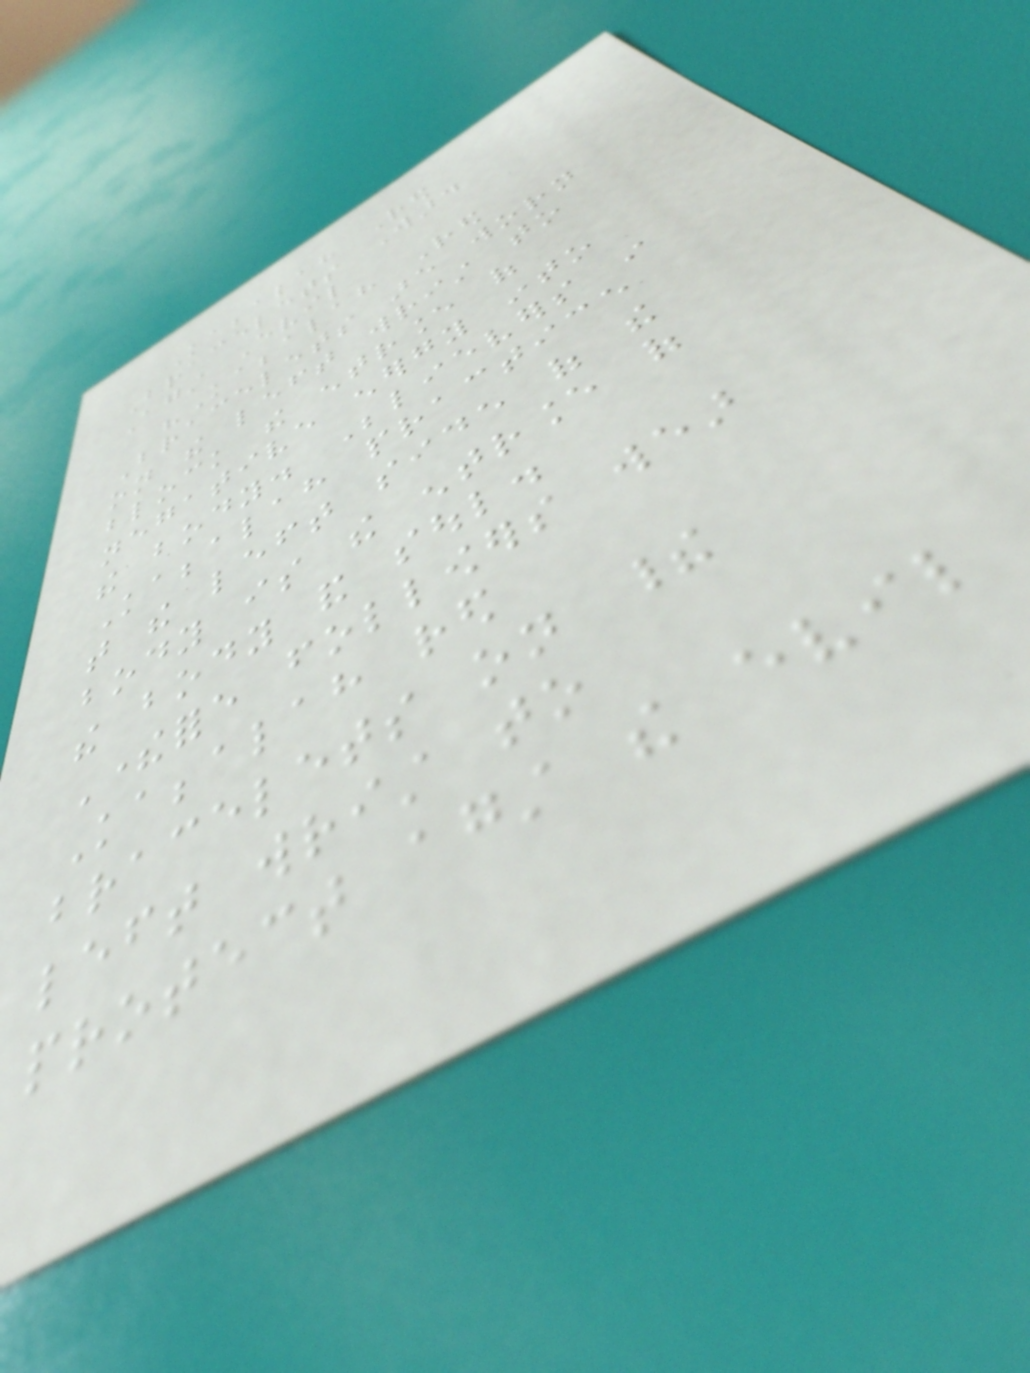Kabbalah Red
Bracelets Ward
Against Evil
"Kabbalah Red
Bracelets are worn
on the left wrist to
block the entrance of
negative energy into
the body. Believers in
Kabbalah practice
that the left side of the
body is the entrance of
the body and soul.
Therefore followers wear
Kabbalah red
bracelets on their
left wrist to
protect against the evil
